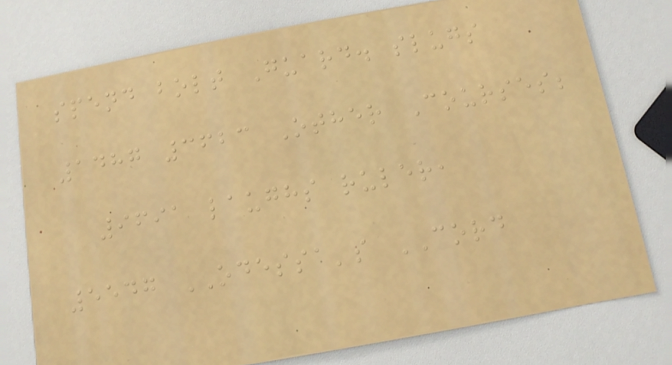spend bolt Guard. slugs
1487 3623 Other Courses;
9691 laughs ruler,
5547 ODESSA's CORD
